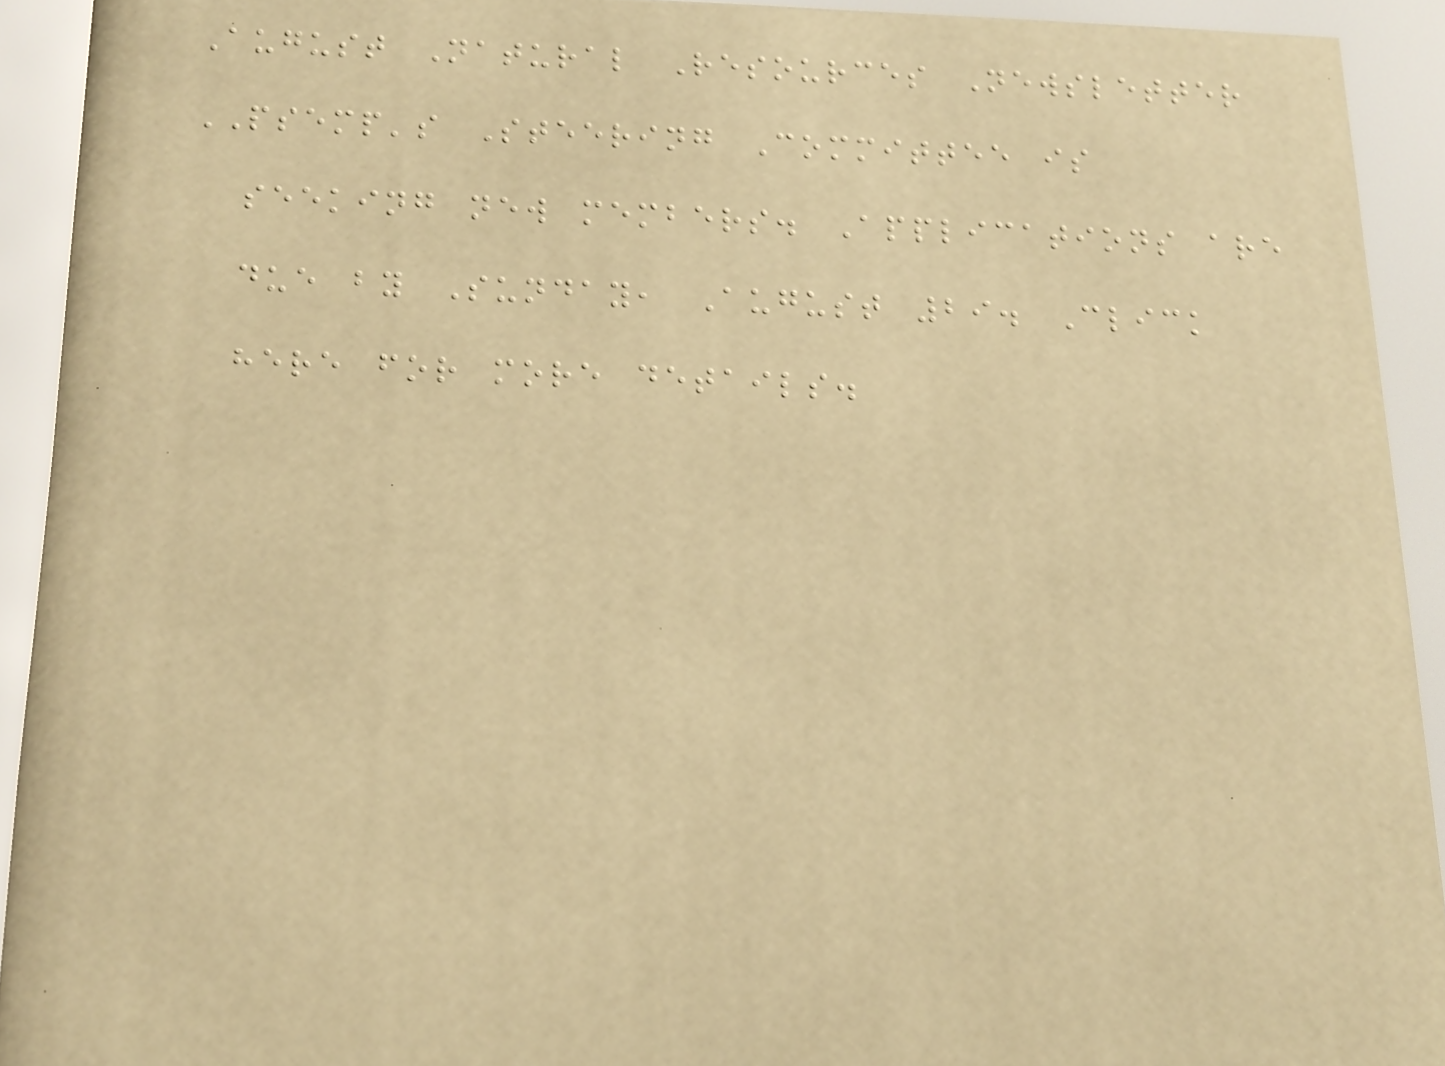August Natural Resources Newsletter
PSEMP's Steering Committee is
seeking new members. Applications are
due by Sunday, August 29. Click
here for more details.
